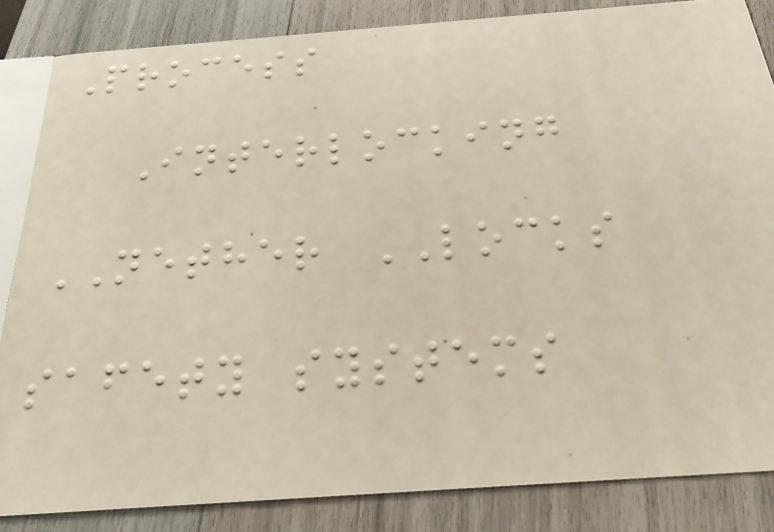Process
Interlocking
NETHER LOCKS
safety systems
